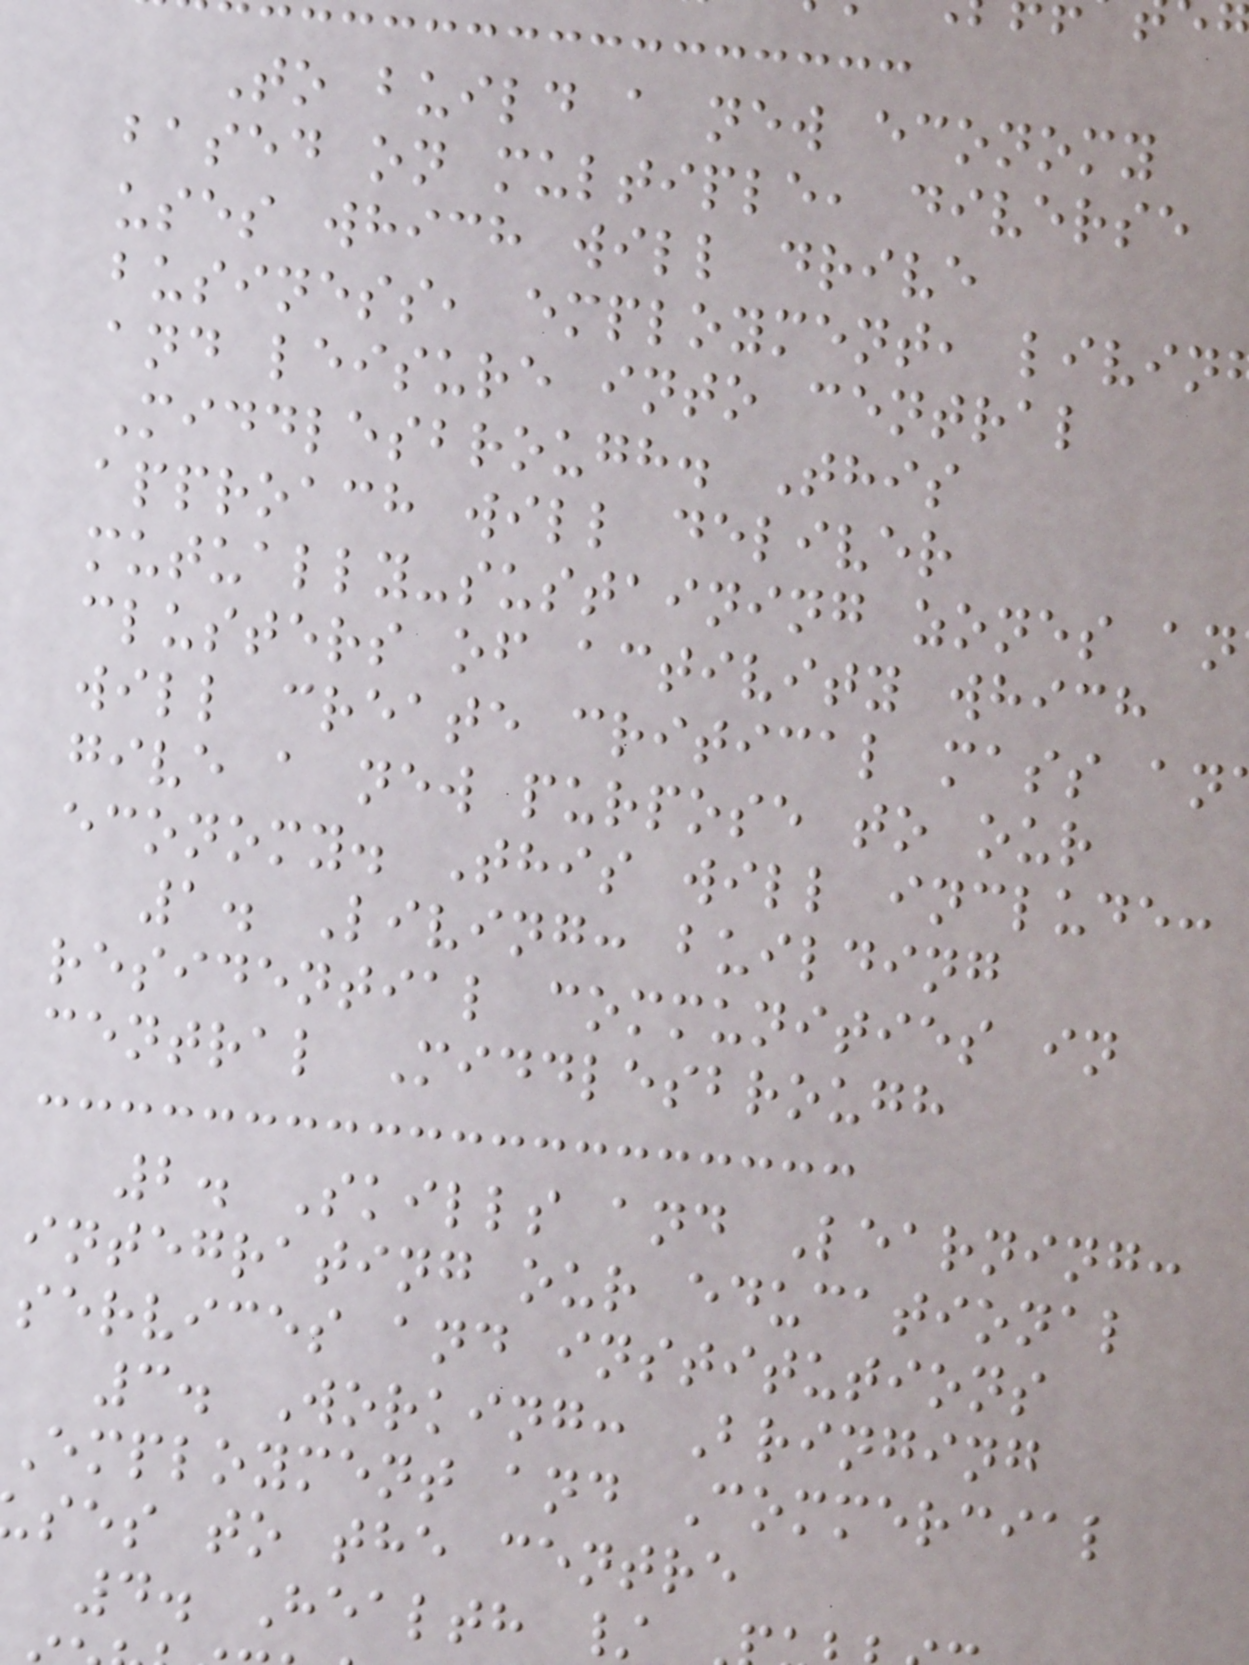To build a new economy
based on multiple, diverse
uses which will drive
business, employment, livin
and leisure into central
Middlesbrough. This
approach will deliver
mutually-sustaining zones an
clusters of activity which
will create critical mass an
give a new purpose to our
economy. This will include:
1. Living: building
residential communities in
central Middlesbrough
2. Skills and Learning:
integrating our educational
services and institutions
3. Working: Bringing
Employment and Commercial
ses to the centre
4. Health /
